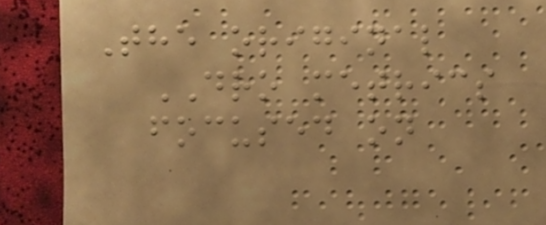The original
DRO metrics
focused on
